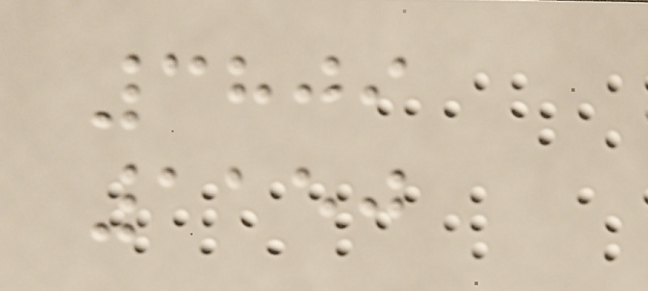3809
1150
